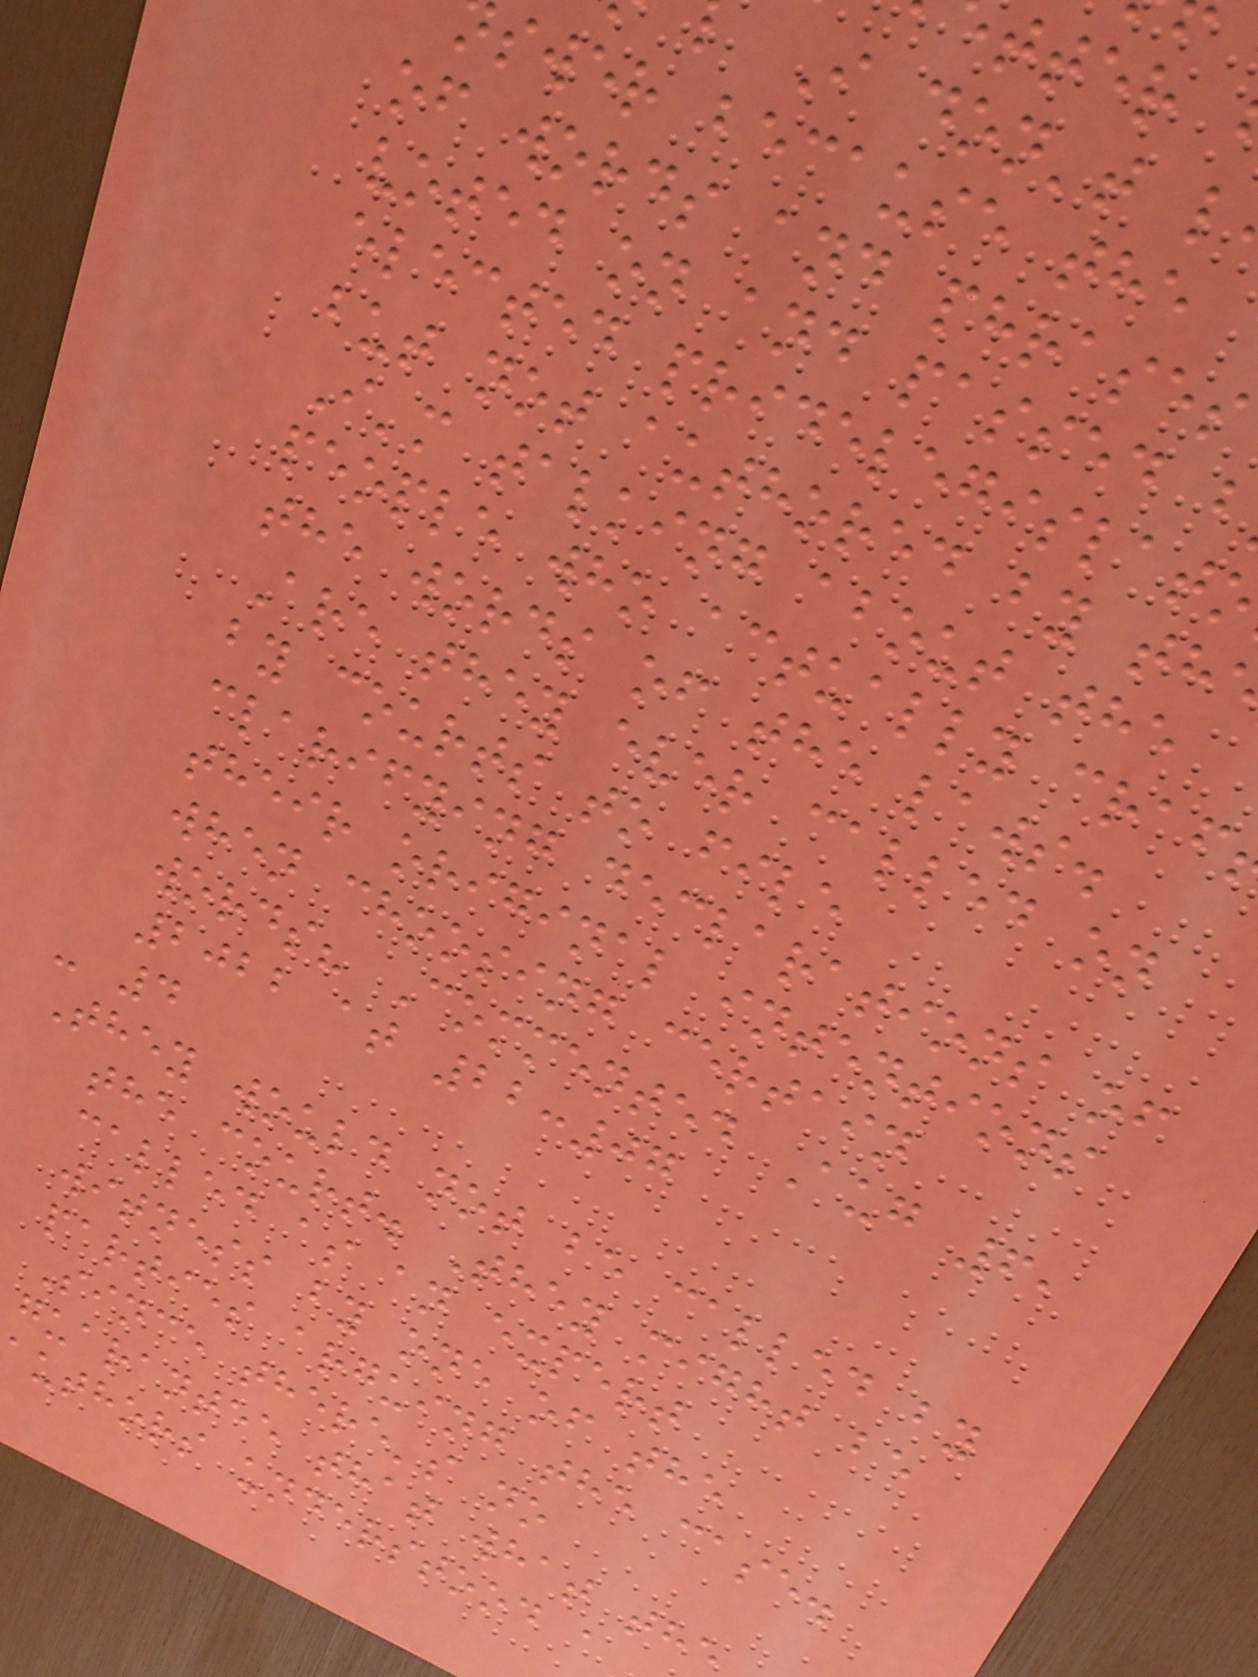I don't l
swer because the
of words and phrases
voted on and passed b
elected pridelegislat
but not authored by th
I'm talking about the
people who actually craf
the words of the laws.
Are they ever called on
by courts to file
clarifying declarations of
their original intentions
when choosing certain
words? Commented Aug 6,
2022 at 22:07
- 4
They would not be called by
the court. They might be
called as an expert
witness by one of the
parties arguing the case.
Since there's no
guarantee that what the
authors understood a
